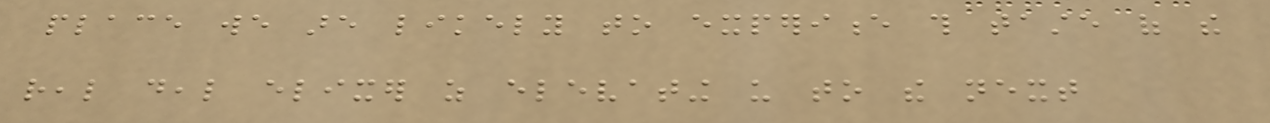place we are likely to experience this taste of the
real deal elixer as elevating us to the next
